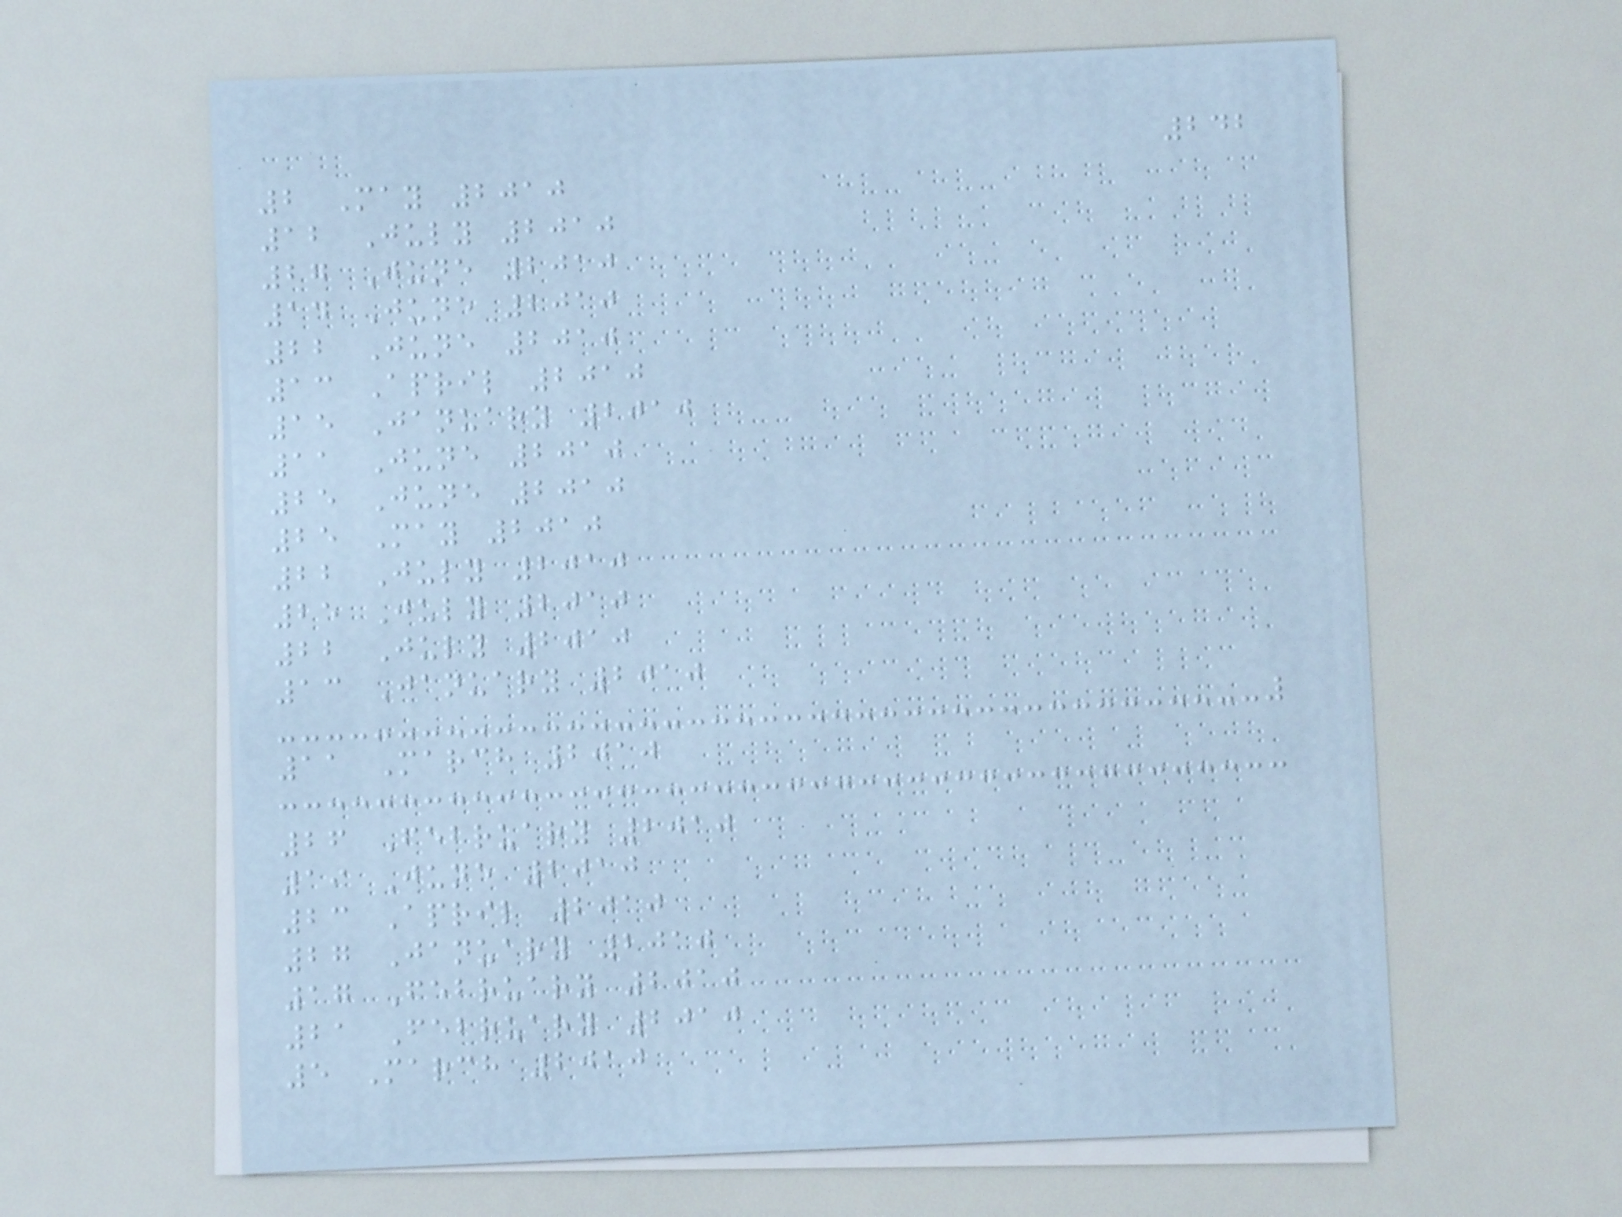242
2 May 2010
12 July 2010
27 June 2010
14 June 2010
22 June 2010
13 April 2010
15 January 2010
11 June 2010
25 June 2010
25 May 2010
22 July 2010
25 July 2010
22 July 2010
13 January 2010
11 March 2010
26 February 2010
19 June 2010
23 April 2010
27 January 2010
17 February 2010
21 February 2010
5 March 2010
